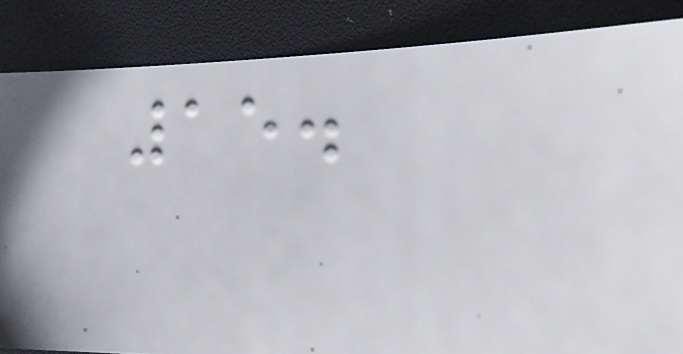15.
